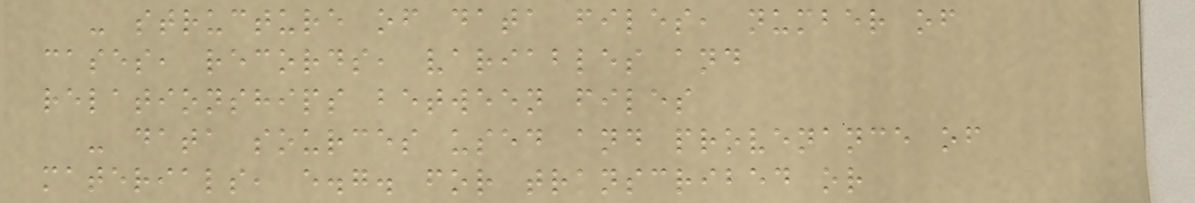- structure of data files, number of
cases, records, variables and
relationships between files
- data sources used and provenance of
materials, e.g. for transcribed or
